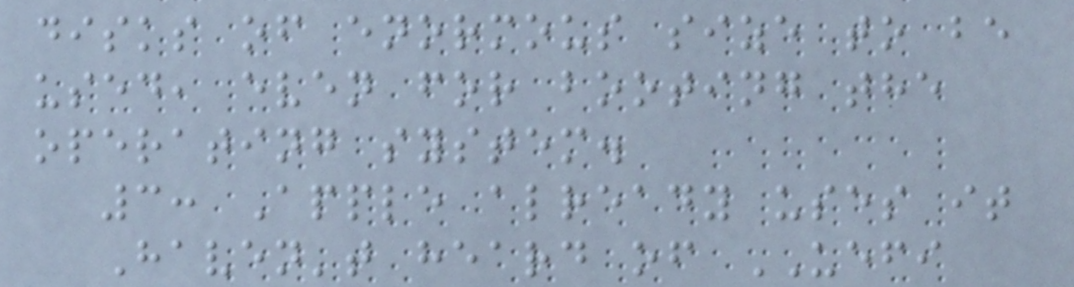disks of enormous size to be
used, even for booting the
operating system.
3: Apple already uses it
Haven't heard of UEFI
